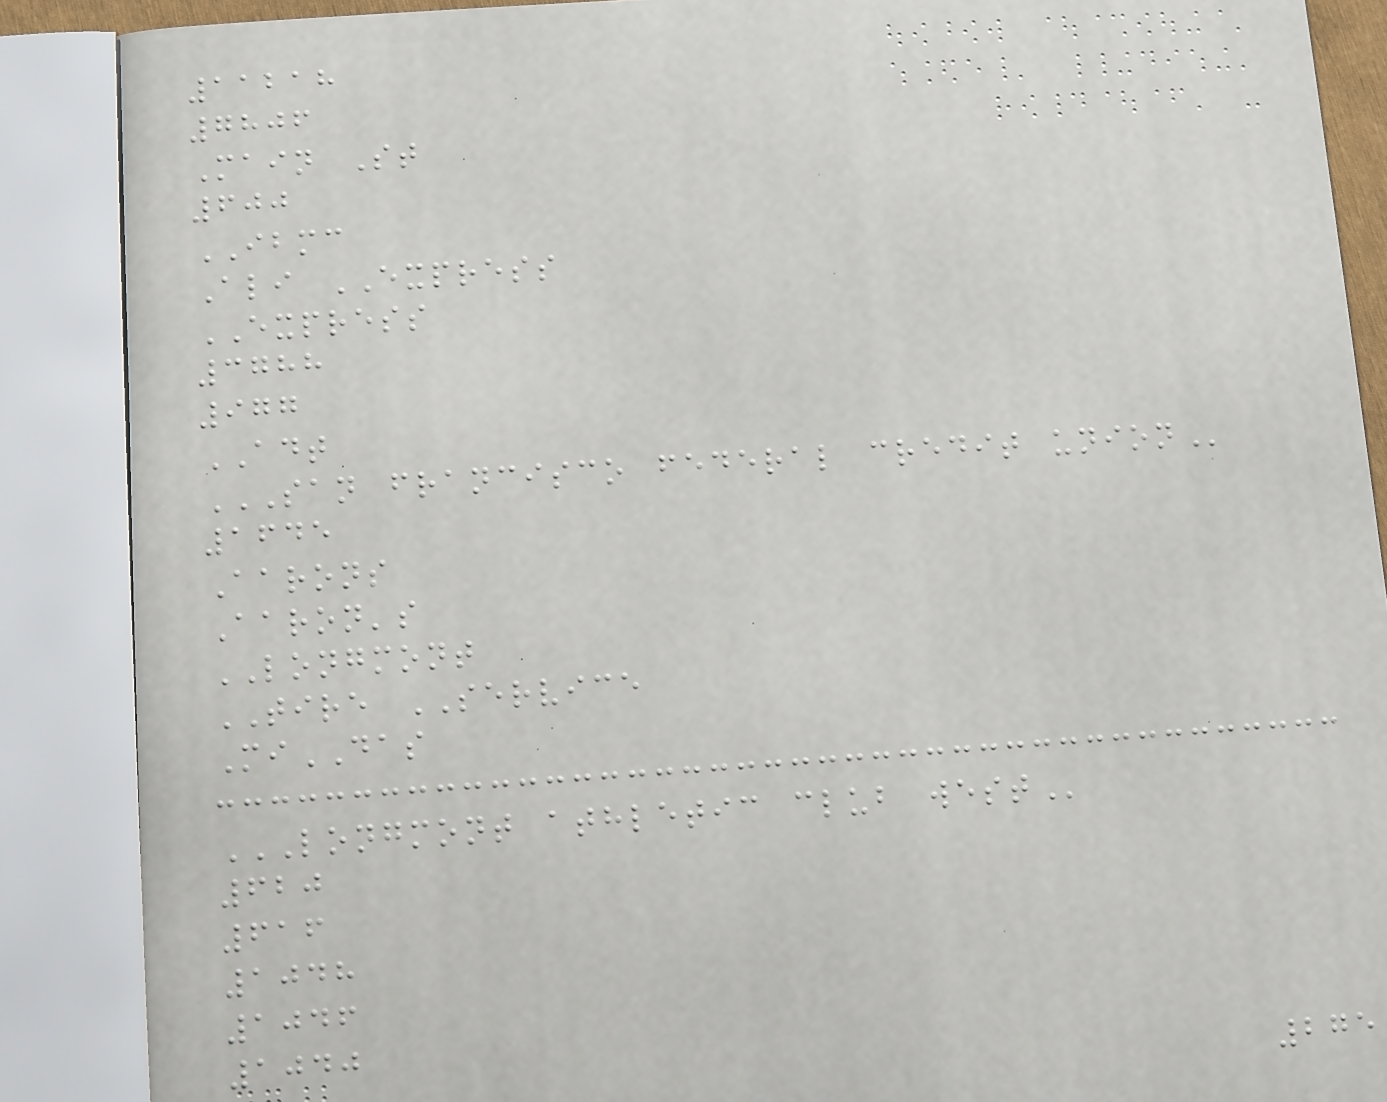11218
7806
Main St
600
IBMC
Ali EXPRESS
EXPRESS
3788
977
ADT
SAN FRANCISCO FEDERAL CREDIT UNION
1645
Aarons
Aaron's
LONGMONT
TIRE SERVICE
MiDAS
LONGMONT ATHLETIC CLUB WEST
620
616
1048
1046
1040
275
